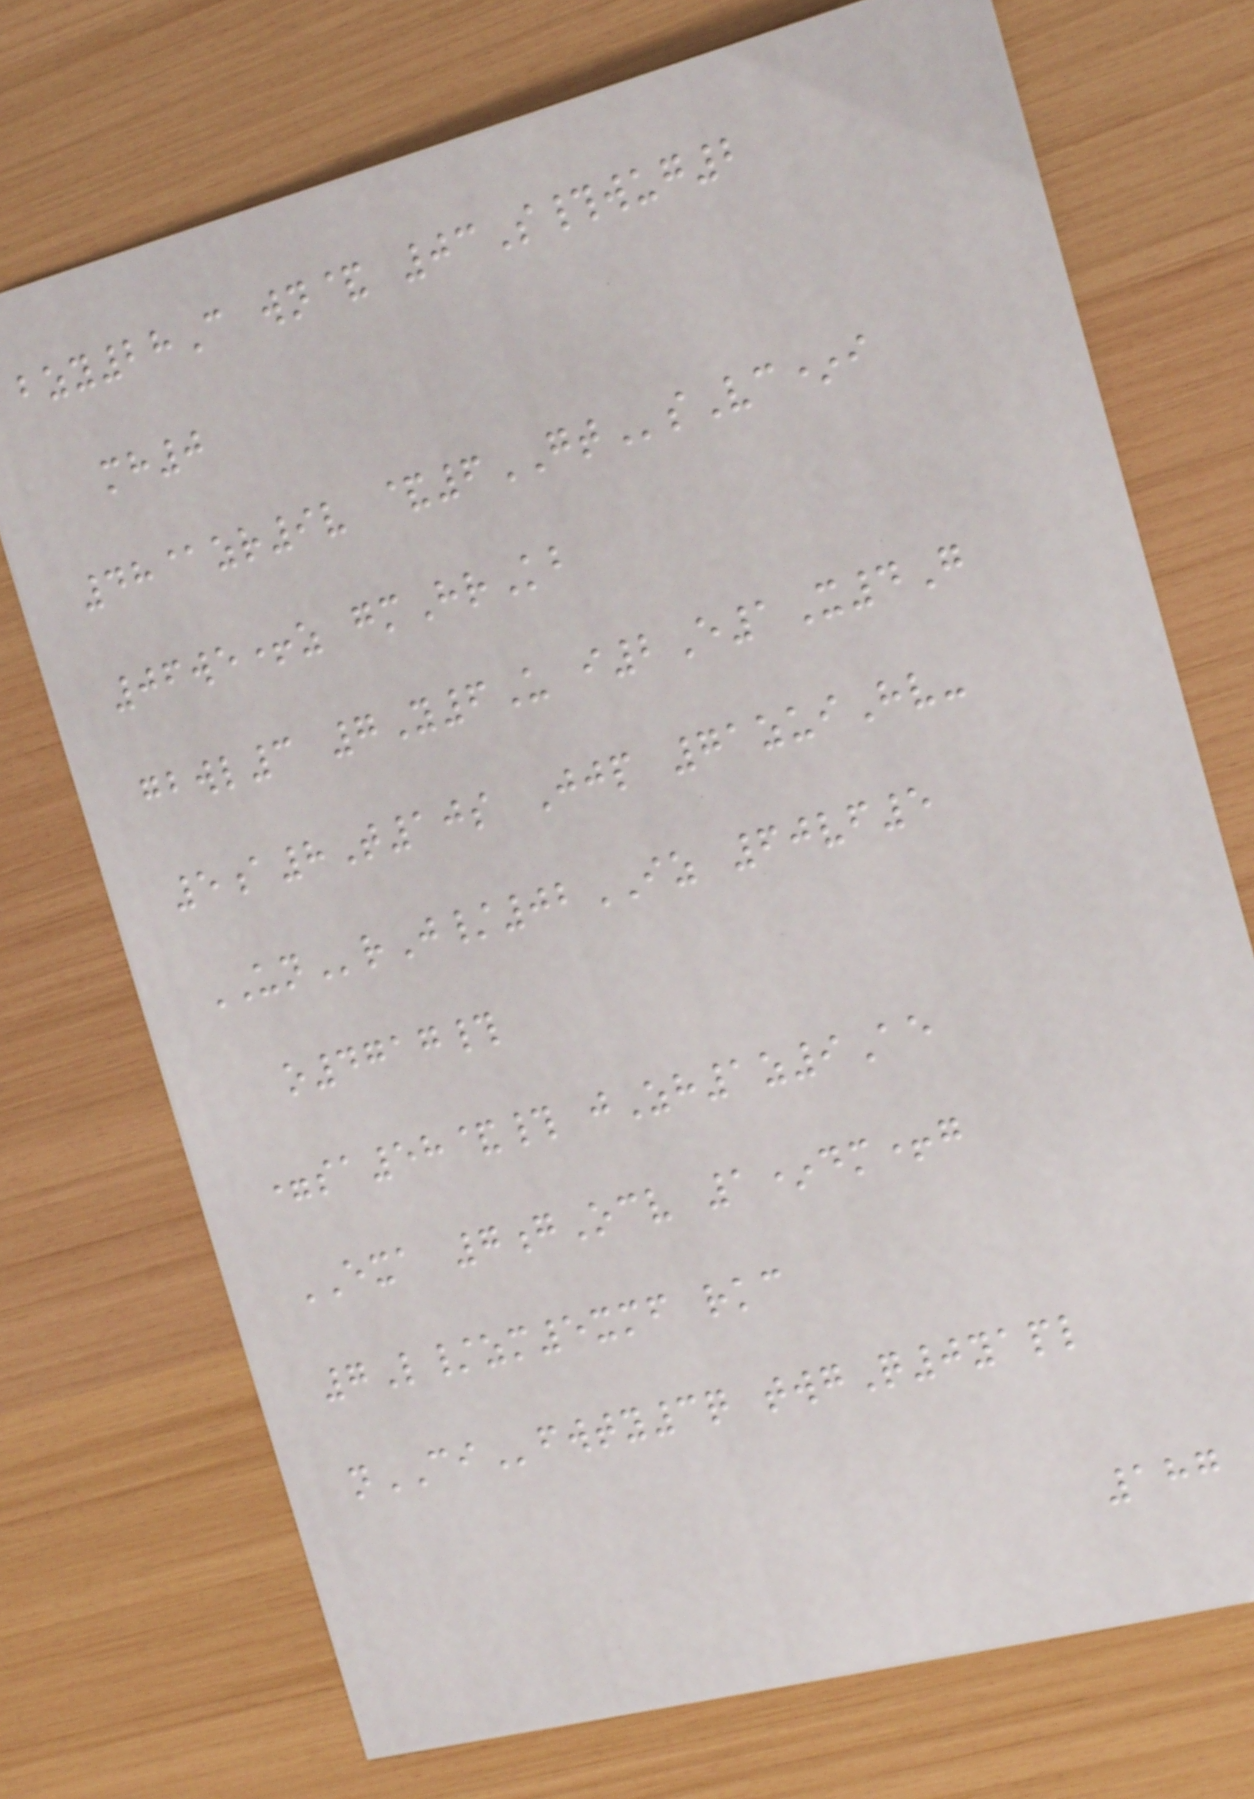bzy28C wn& 03S#wug2
mh0
48@zr9v &6GTsVc*i
06we+z gmHrKb
gbwl3 7Y6U i2E1X4G
5a8T10s Jjp 71zuiHv-
UNrJ/02IZ 60vf5
o4717#
=sa58&# jZh1z9Ae
EXA 7gOcv 1*dm+g
7L/zm5xmf rkc
nCIfwty3q twgQ0yapl
187
